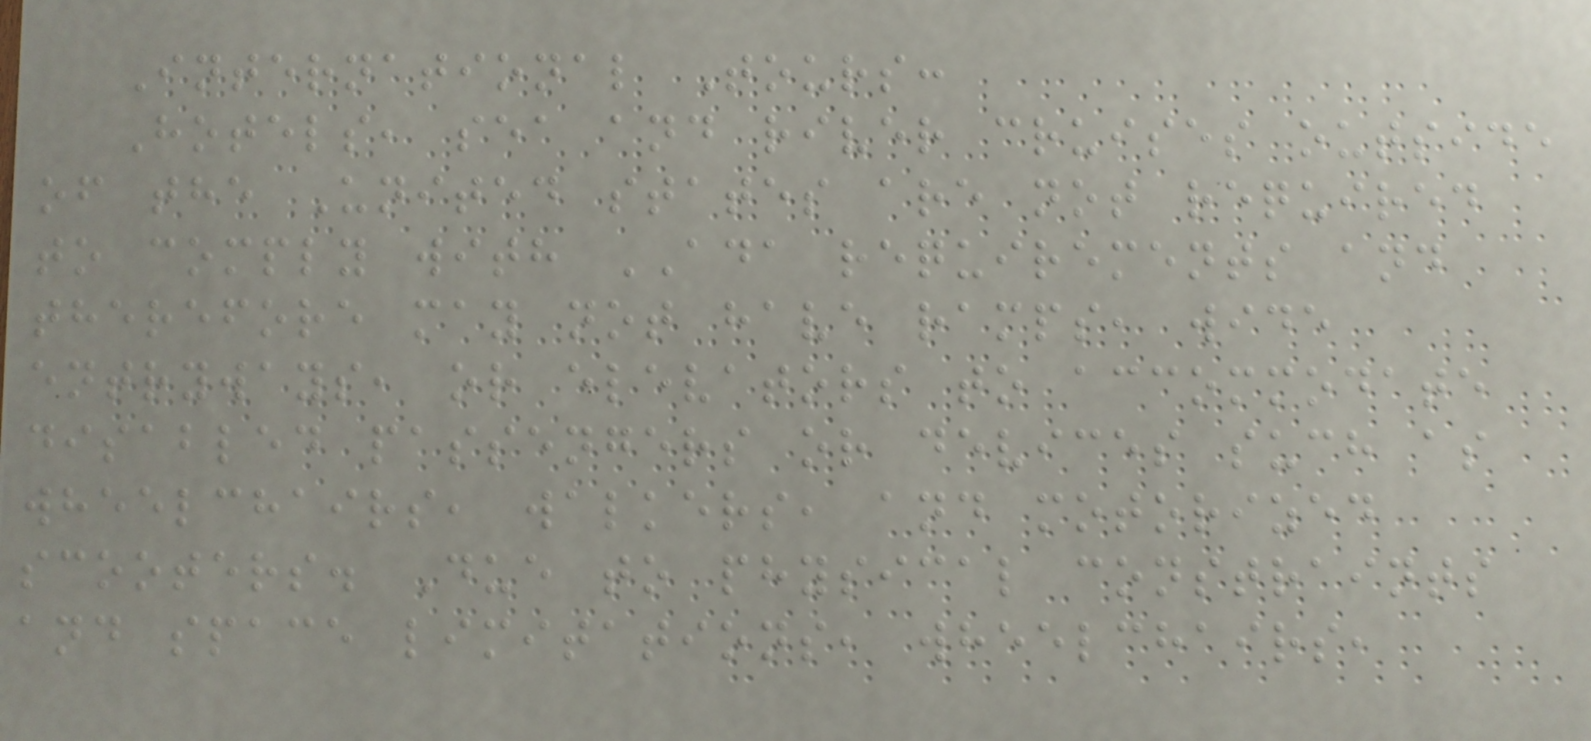International Tours:
Hotels, sea and river cruises outside
of the United states are not required
to comply with ADA requirements and
therefore may not have ramps, wide
entryways, or elevators to accommodate
disabled passengers or devices such as
wheelchairs, walkers, and motorized
scooters. Due to physical constraints
and space limitations, wheelchairs,
